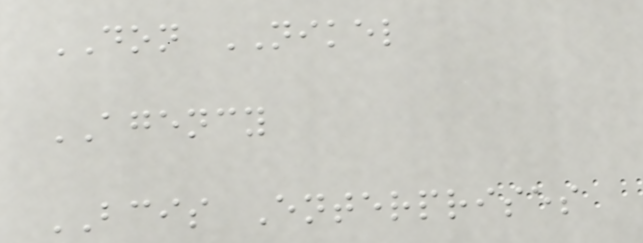DON NIKEL
AGENCY
BCIS Enterprises
